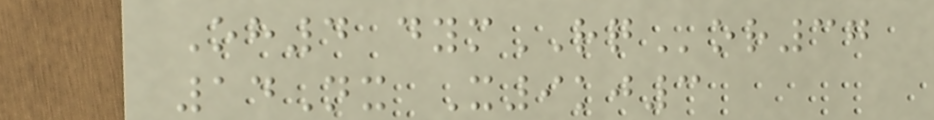Oh4 dymRQor37
14Nx X9kj3
